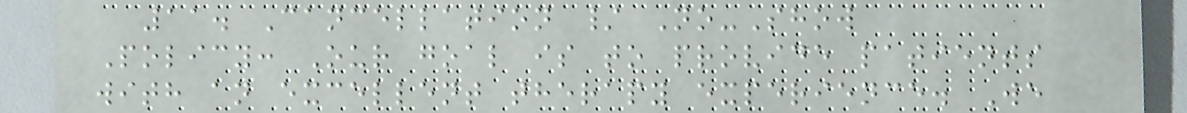11. Cancellation / No-Show
Policy: Our goal is to provide patients
with an excellent therapy experience. We
